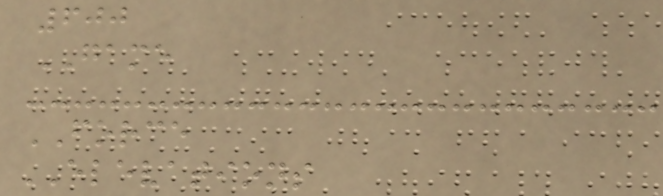600
GAME
FORCE
ELEVATIONS
